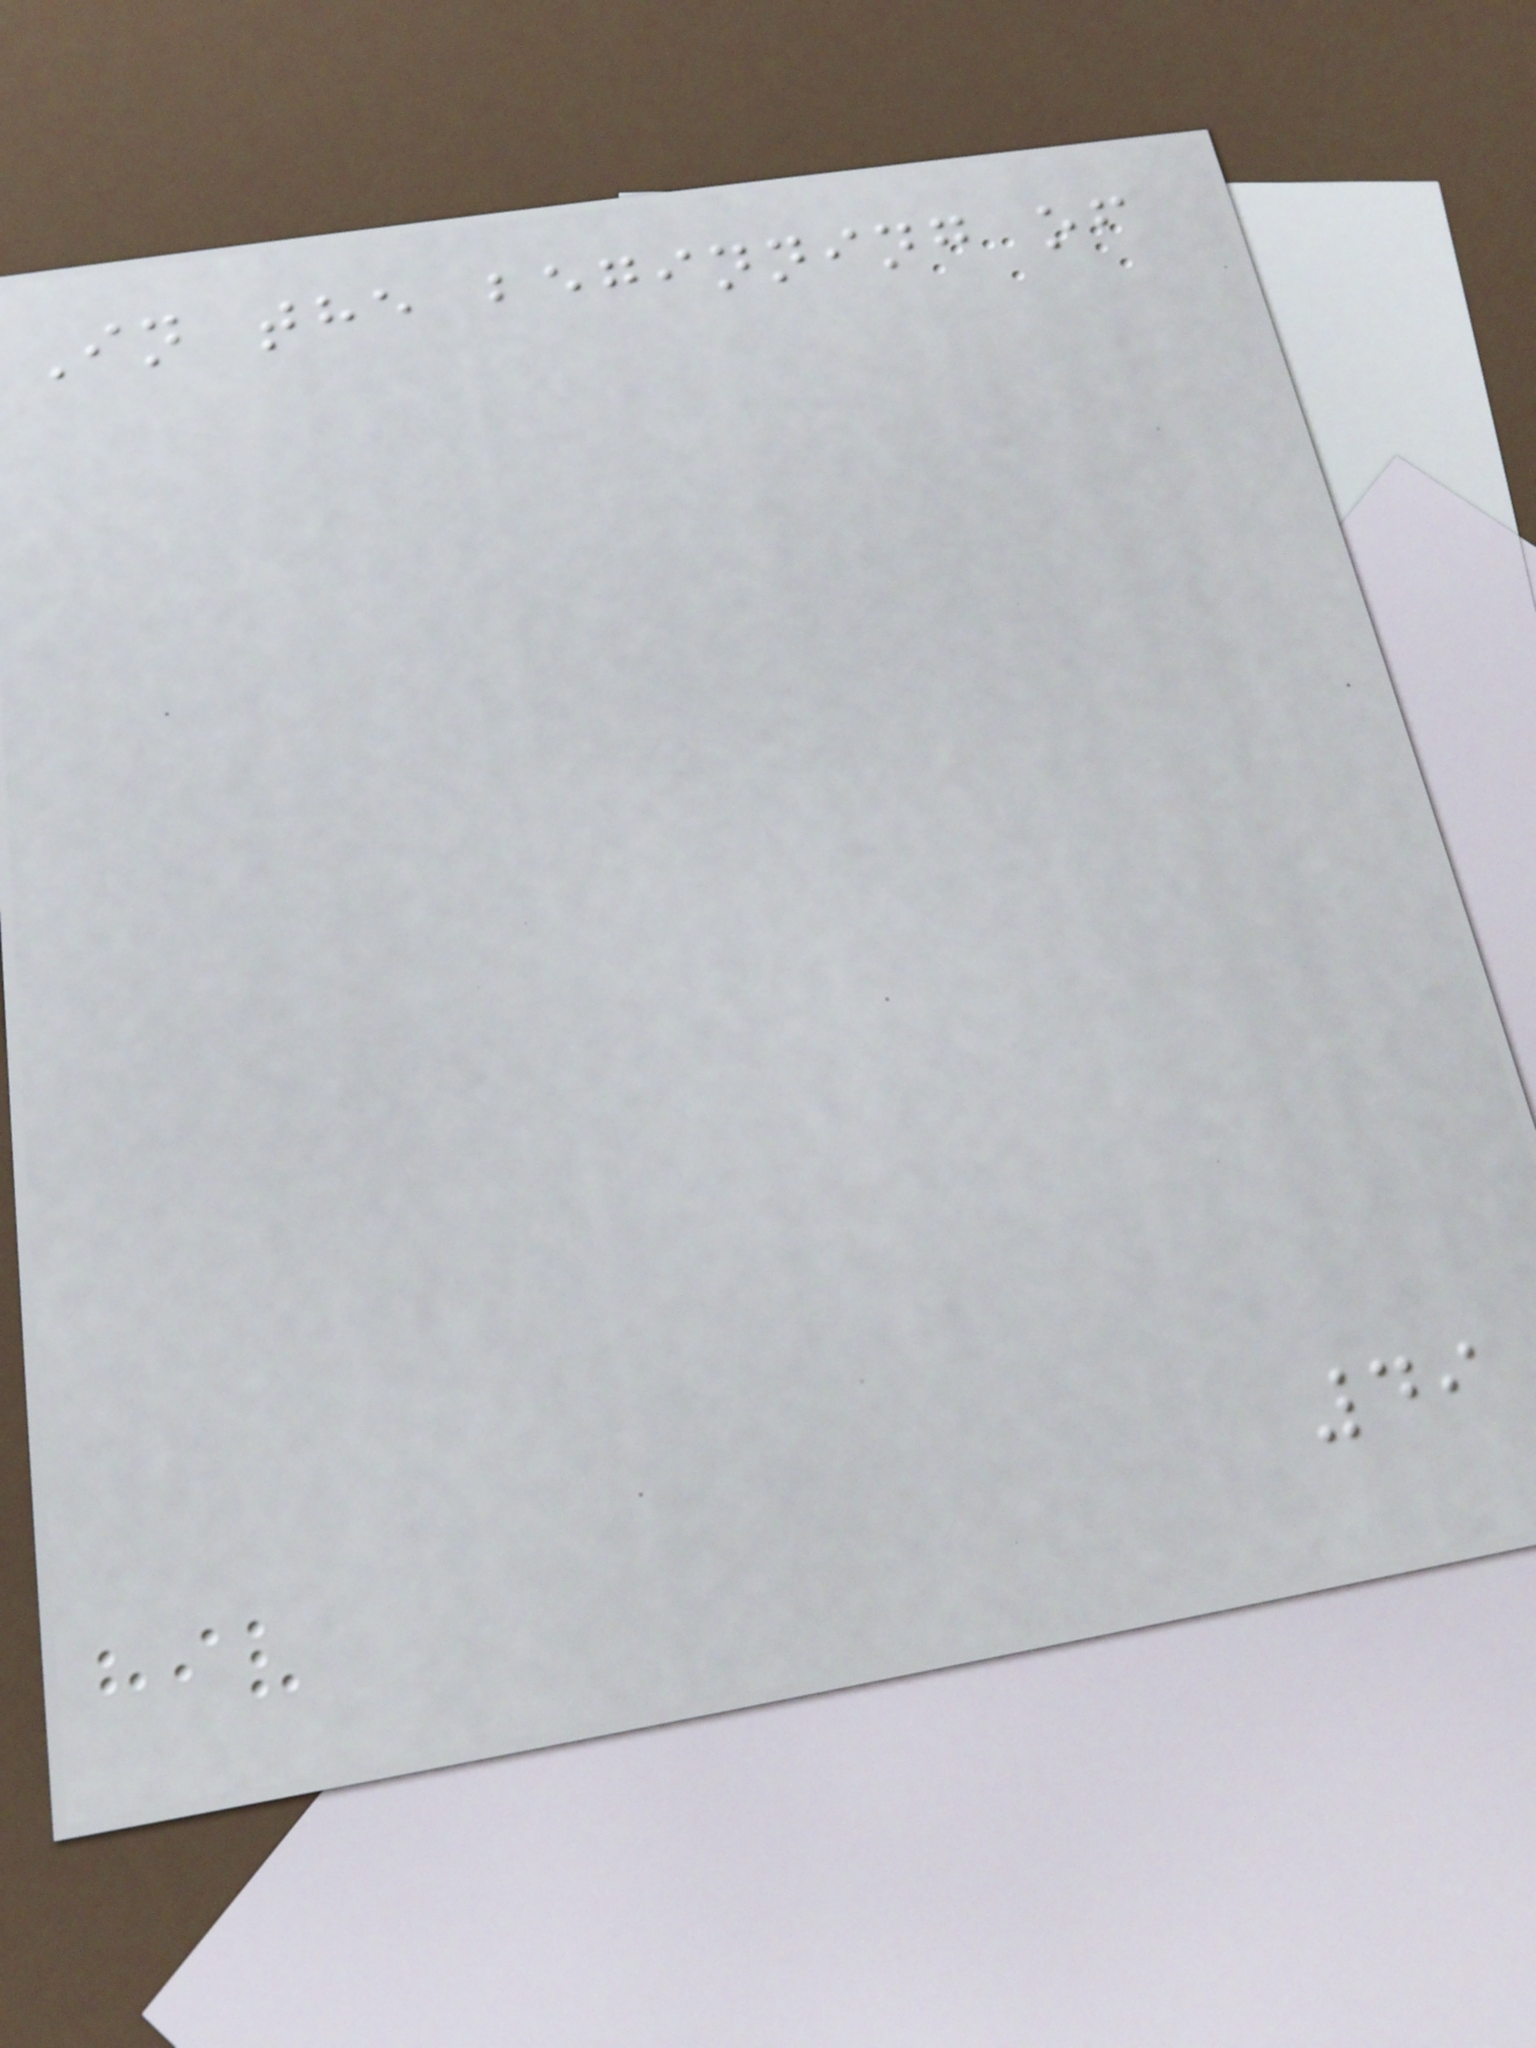In the beginning of
49
